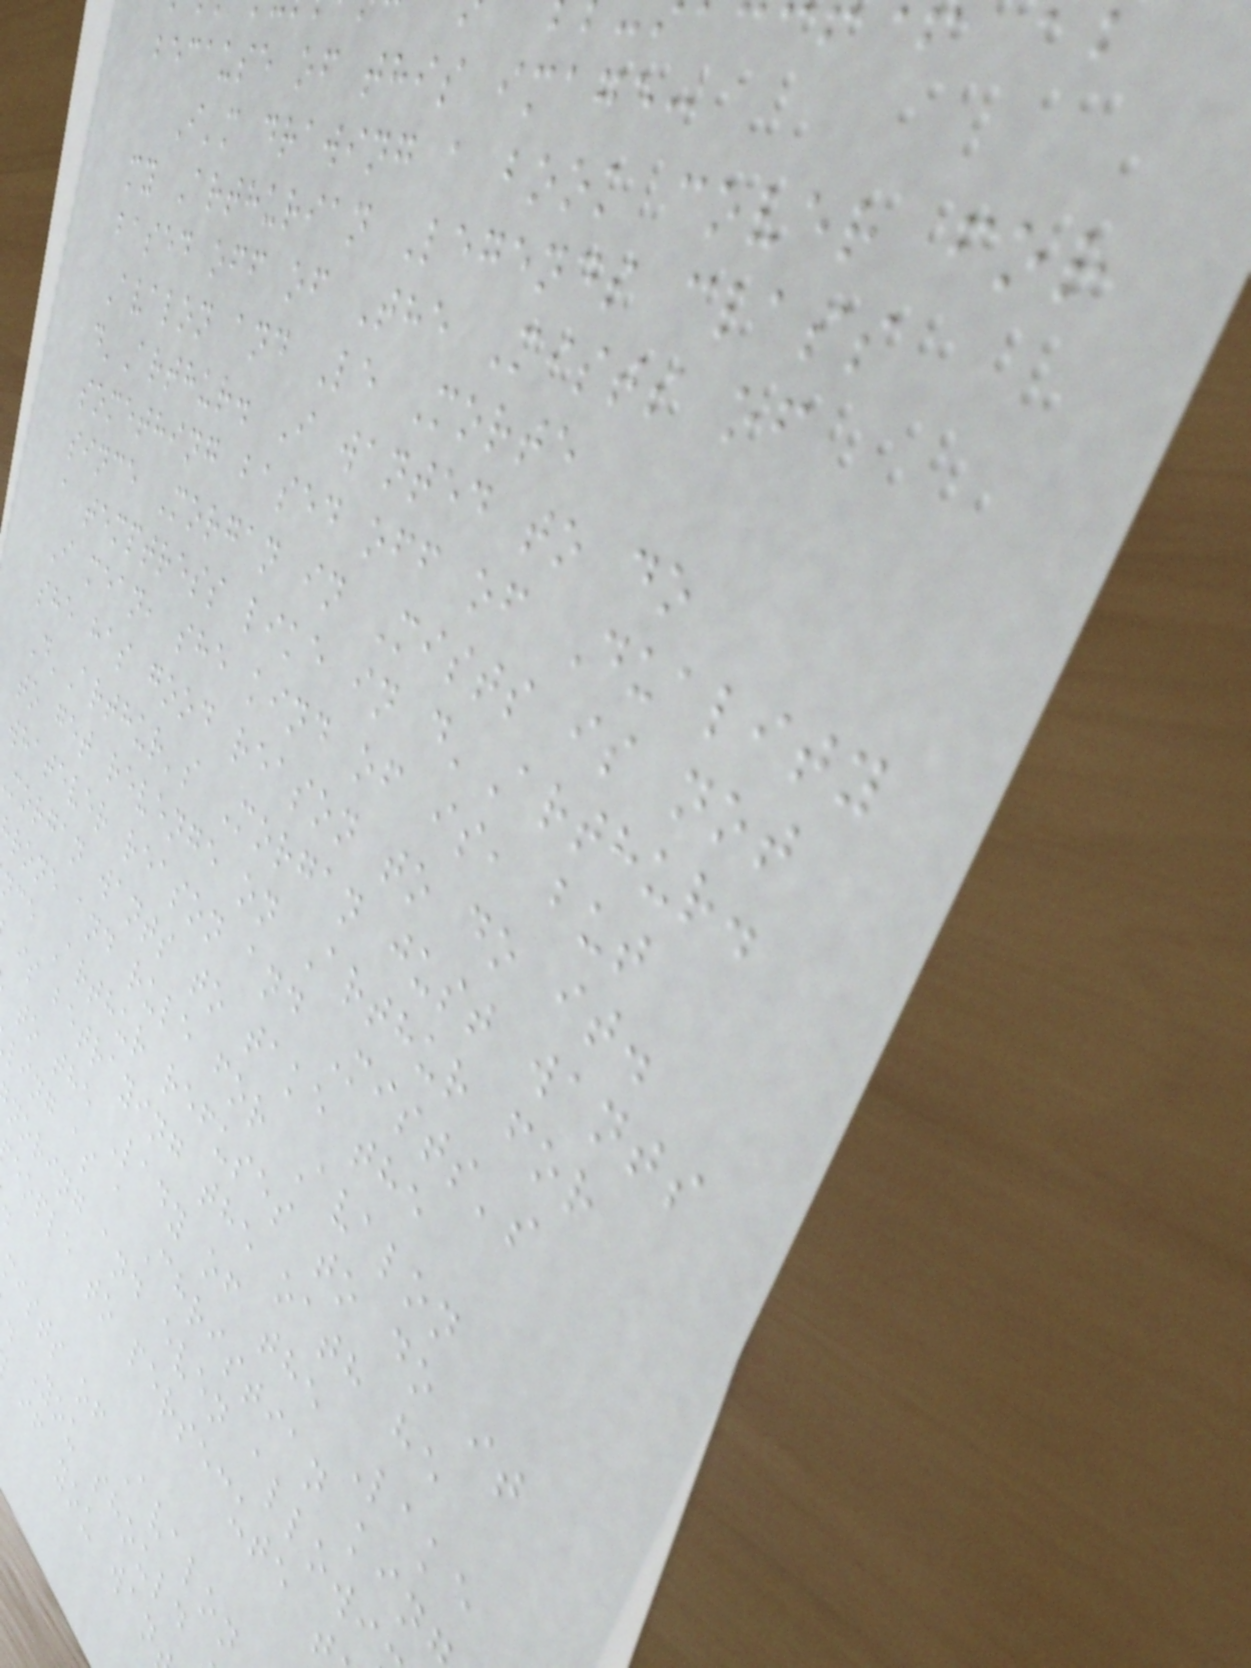because of this image:
I'm drawing a book cover for
my Arthurian Legends class
based off of The Mists of
Avalon and Le Morte
d'Arthur. I wanted to do
something based off of Duality
since Morgan in Mists is not
a temptress like in d'Arthur.
I mean, she kind of is, but
she has good reason to do it.
D'Arthur's Morgan just wants
to get revenge on Arthur for
whatever reason and Mists's
morgan wants to take the
rone and rule for Avalon
ce Arthur refuses to do it
is betraying the oath he
to the Lady of the Lake
ling as a Christian kin
noring and even allowi
eople to persecute t
mists of Avalon
. You should
if you wan
